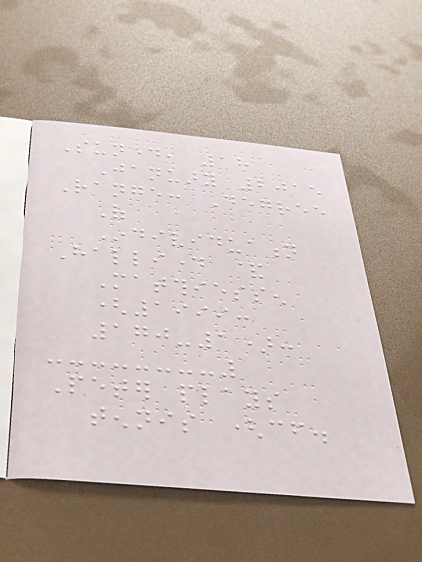Sunday, 18
January 2015
Range: Degree
Of
Individuation
Halliday &
Matthiessen
(1999:
170-1):
Peter plays
tennis (cf.
